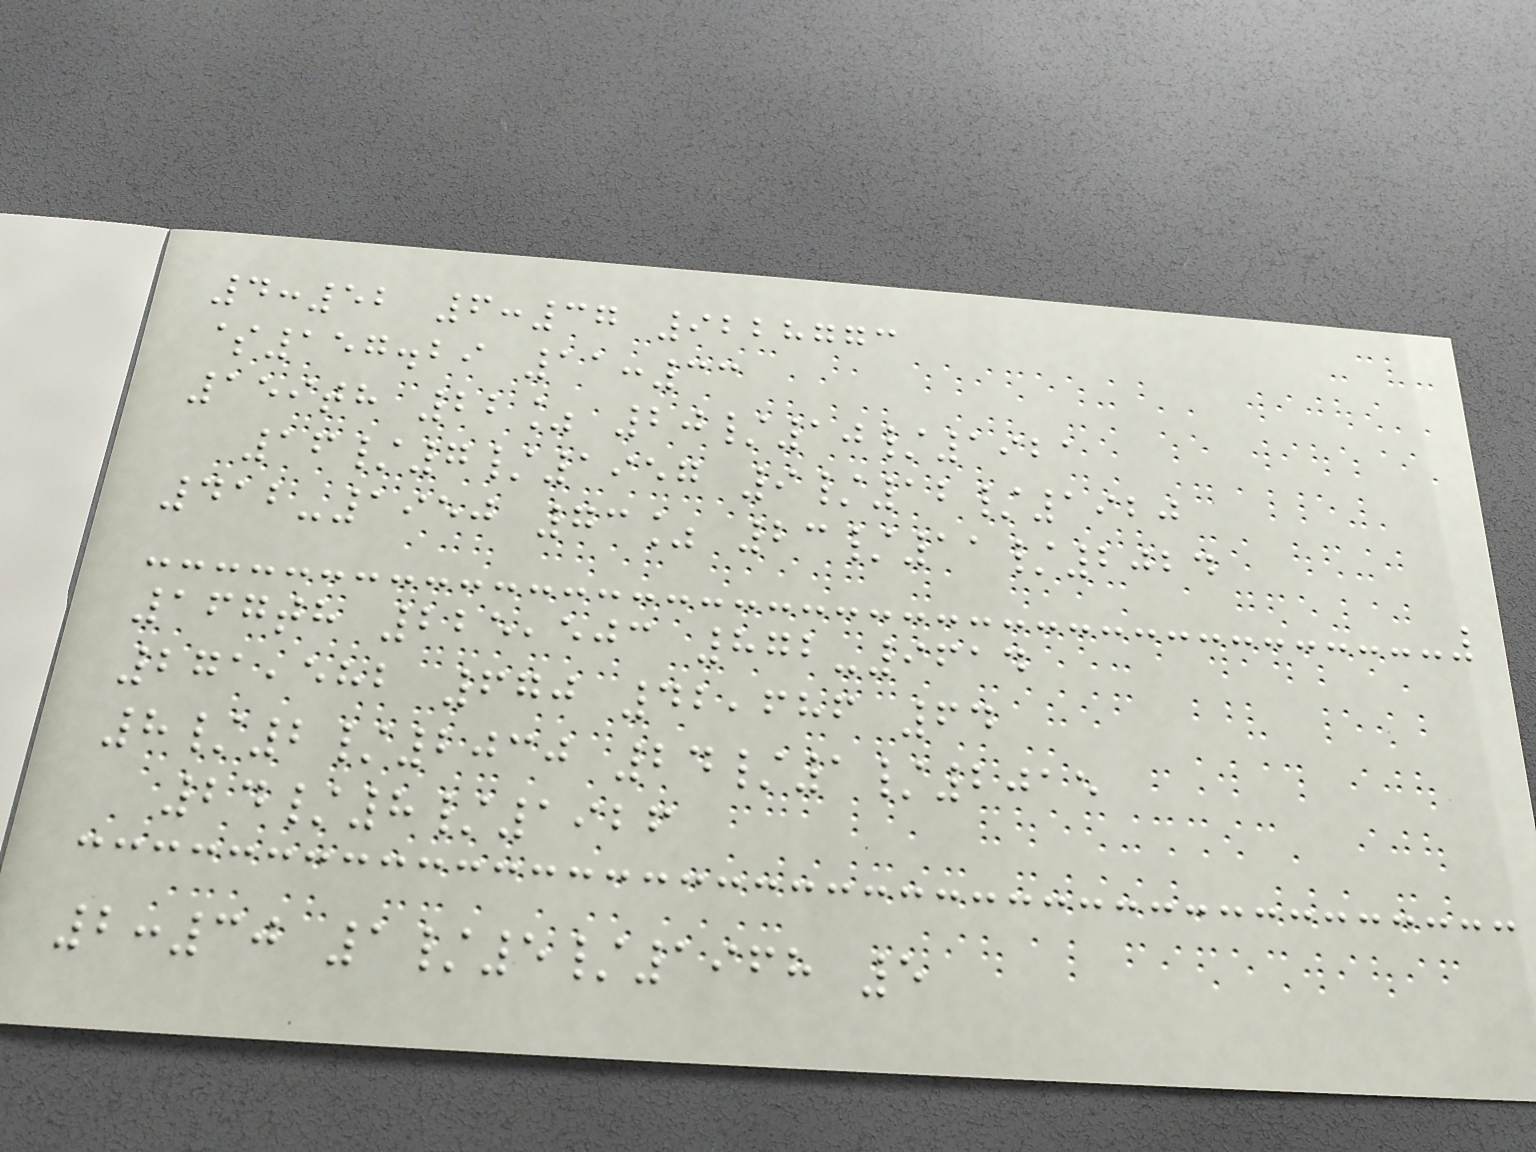4:52 6:37 9228773
$157.29 11:33
159th 22% 20/10/1921
16/7/1957 9/12/1920
412-1950 73% 23/11/2024
167th 225,503 872-9614
271,582 670 42,686 64
8/2/2030 24/1/2015
24/8/1926
2:30 1/5/1968 5
